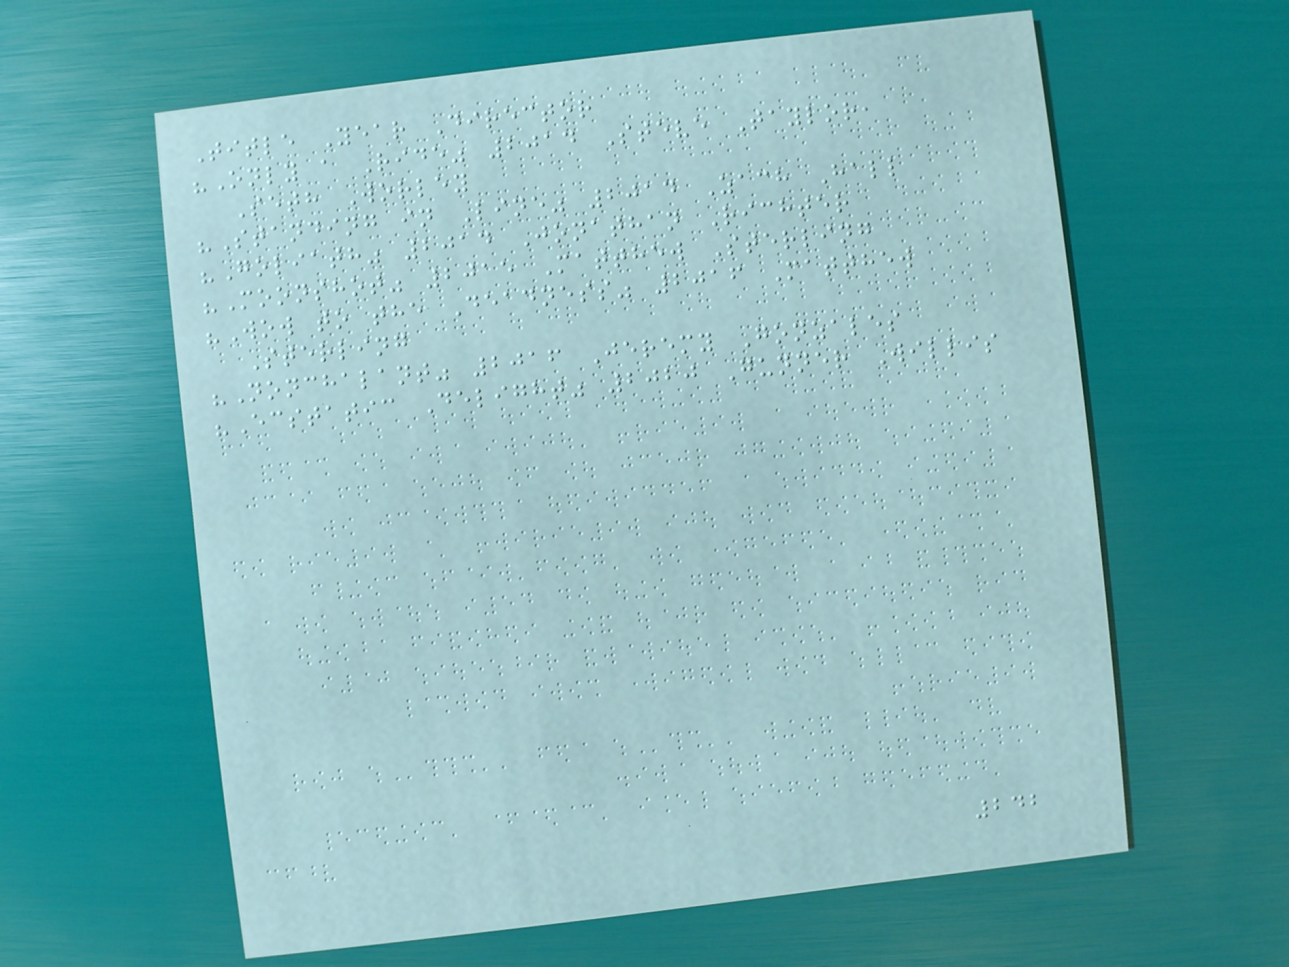Title Year Director
"Only a Ride" 2014 Steve Taylor,
Seth Worley
"Standing in Line" 2014 Zach Hall
"Goliath" 2014 Jonathan Richter
"Moonshot" 2015 Matthew Sterling
"Wow to the Deadness" 2016 Matthew
Sterling
"Nonchalant" 2016 Jeremy Gonzales
"Ecstatic Delight" 2020 Gunner Willis
242
